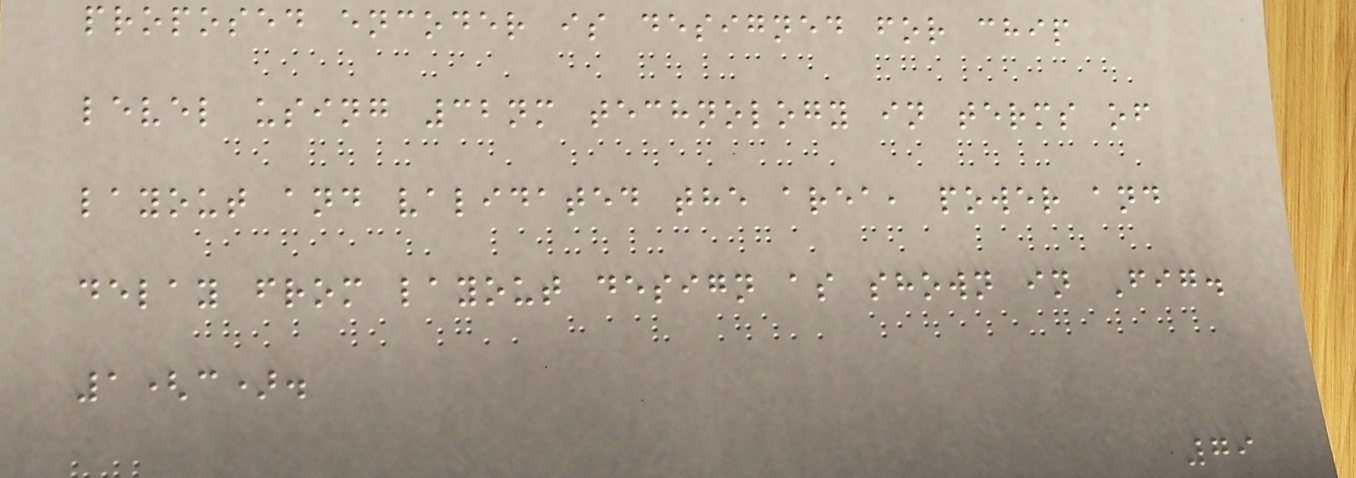proposed encoder is designed for chip
level using 32nm technology in terms of
layout and validated the area, power and
delay from layout design as shown in Fig.
1(c).
79
